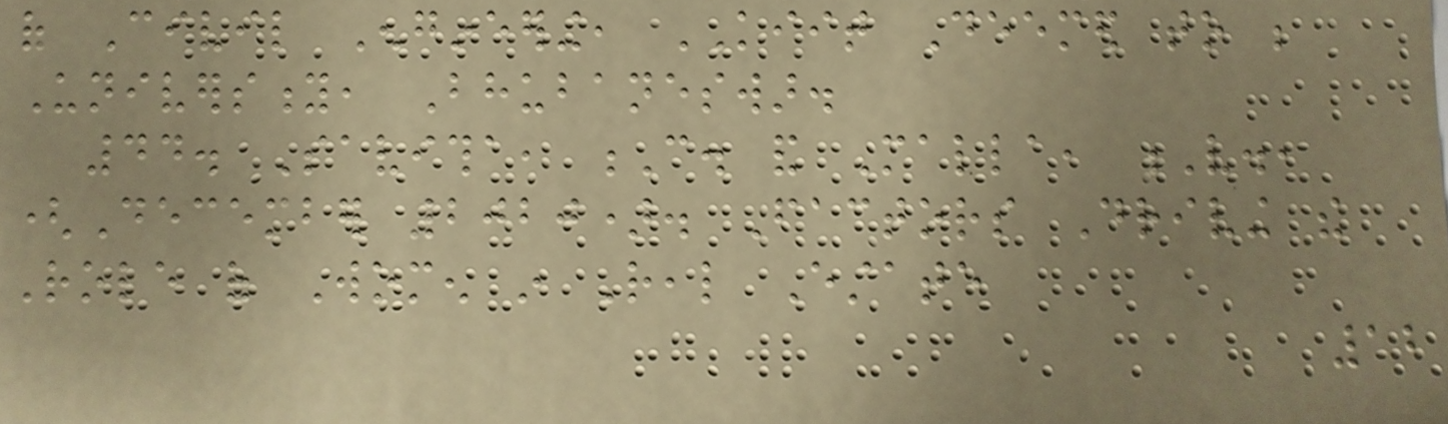of Civil Engineering, KIIT Deemed to be
University, Bhubaneswar.
44. Savitha, C. and Malla, V.,
(December 2020). Factors Driving the
Role of Women in Real Estate
12
